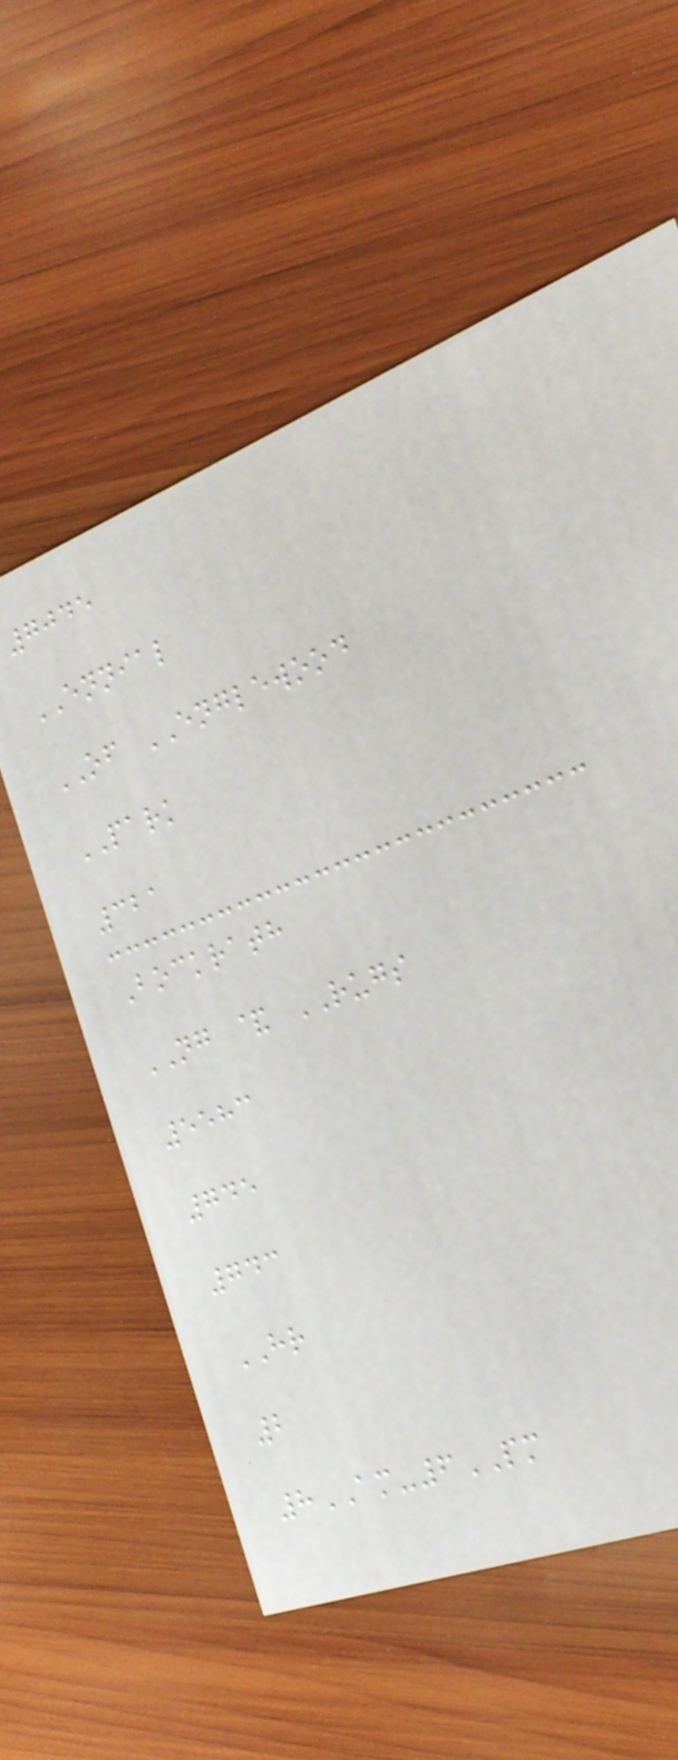7045
ENNIAL
OF ENGLEWOOD
PARK
321
Bockrath
NG & RUGS
5583
745
743
HR
2
8AM-6PM
